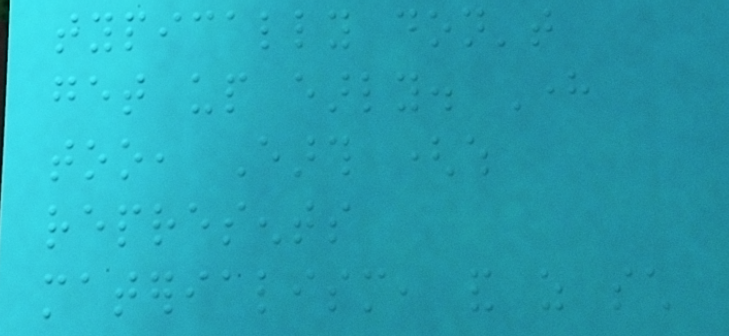typically don't
get up early. Here
too, Earth (which
represents
materialism, and as such
